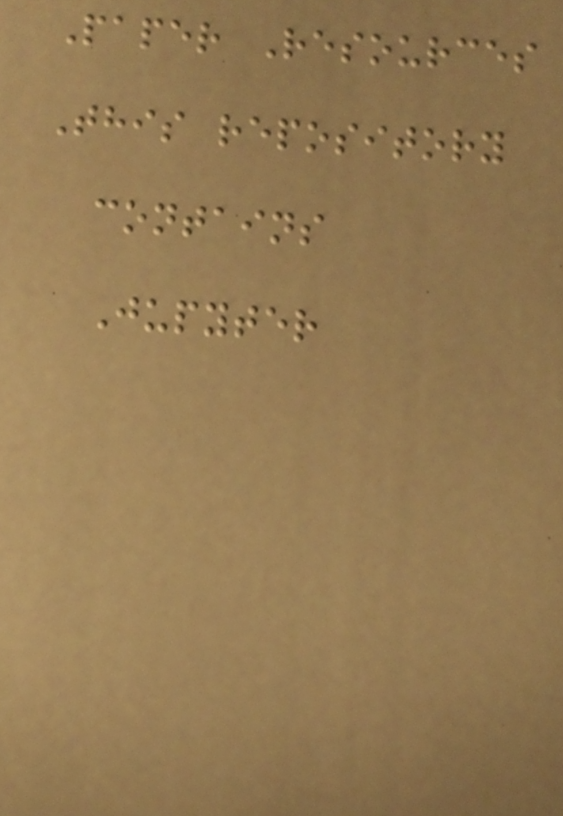Paper Resources
This repository
contains
Jupyter
